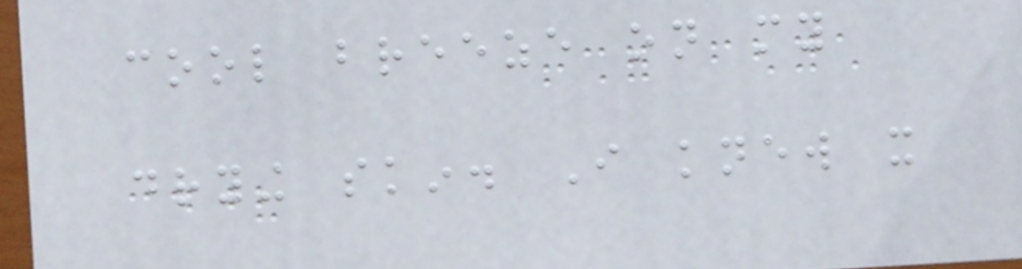cool breeze on my
drying skin. I knew it
